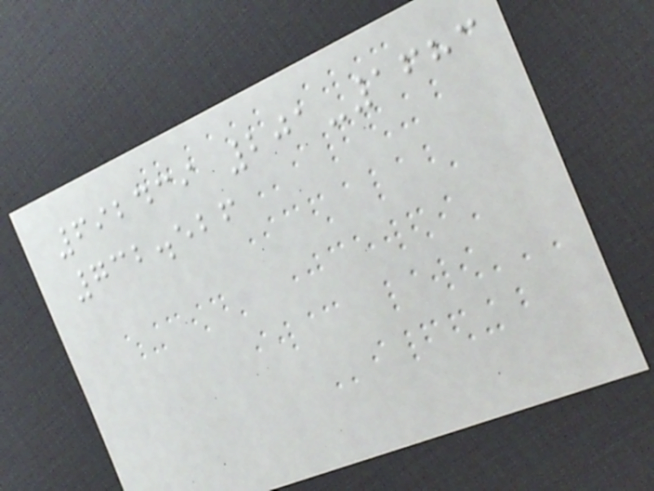692439 201-1683
732.526
